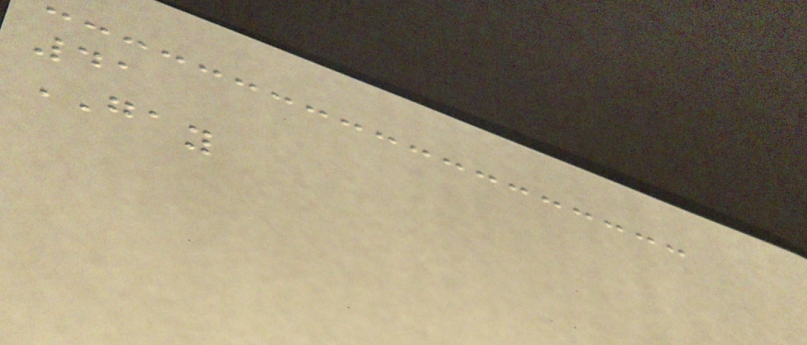41
GAY
